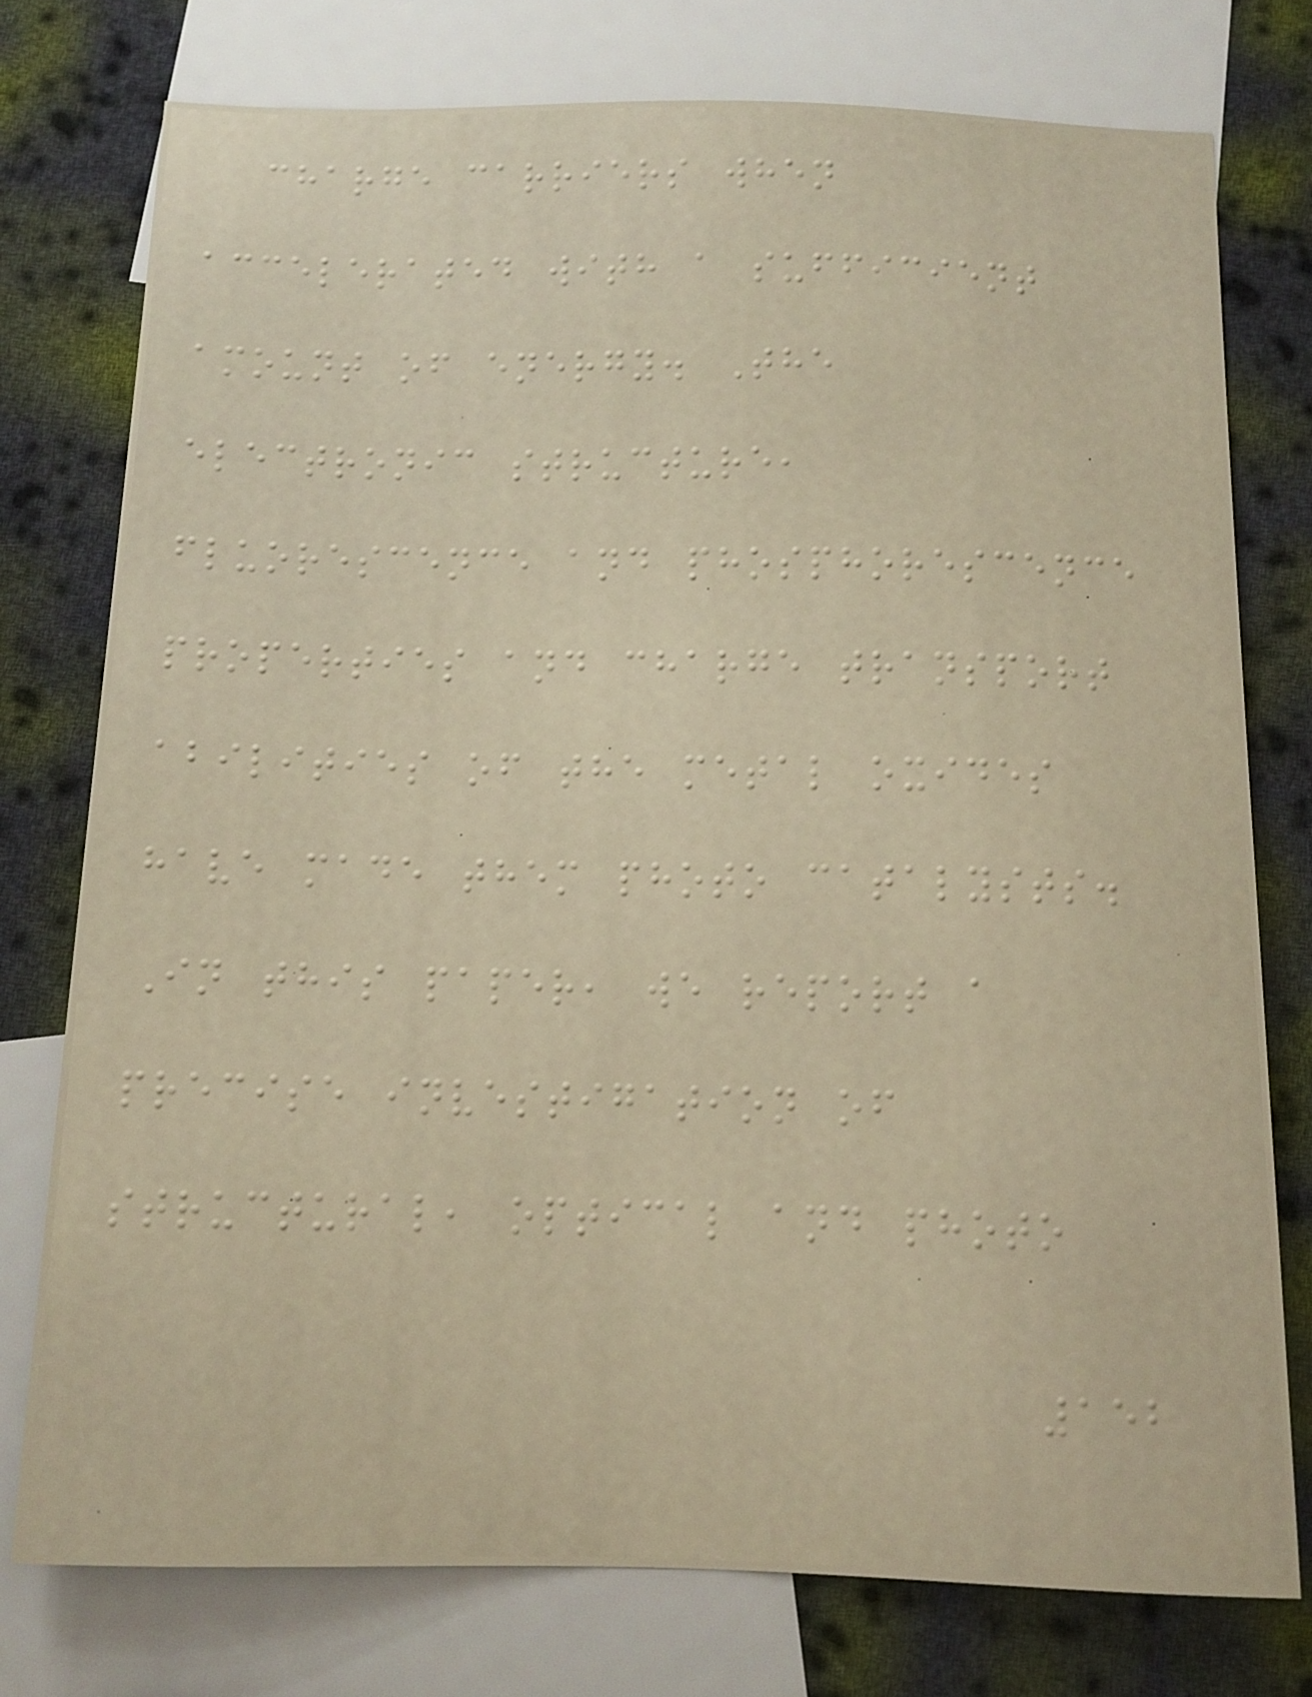charge carriers when
accelerated with a sufficient
amount of energy. The
electronic structure,
fluorescence and phosphorescence
properties and charge transport
abilities of the metal oxides
have made them photo catalysts.
In this paper, we report a
precise investigation of
structural, optical and photo
152
